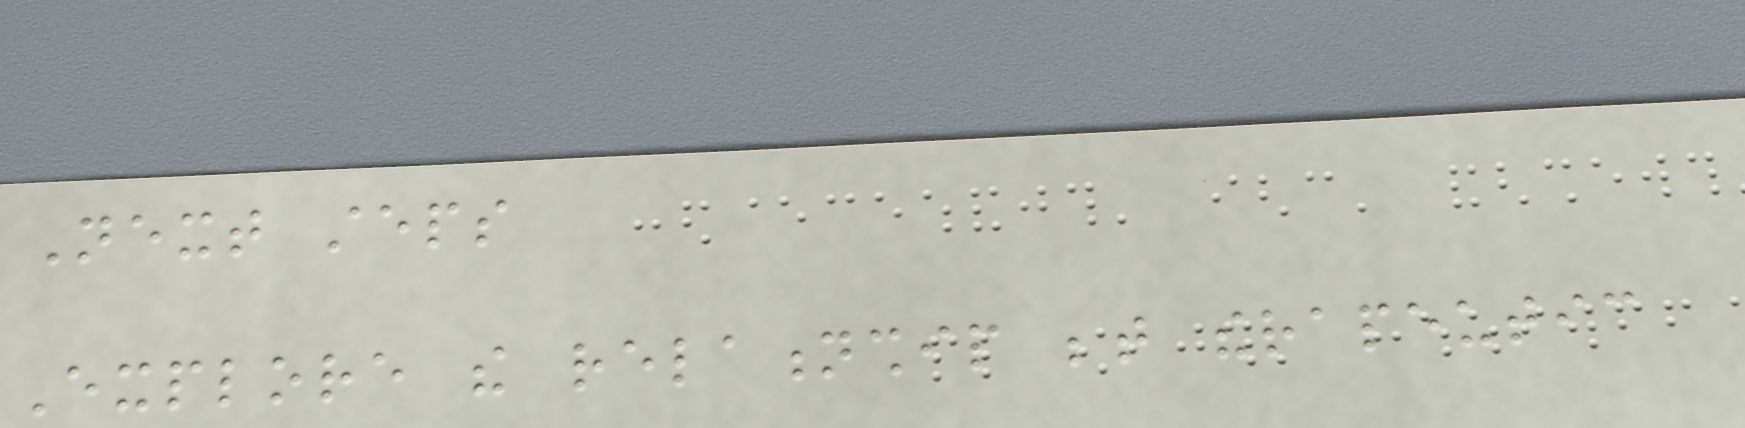Next steps
Explore the relationship between therapeutic
